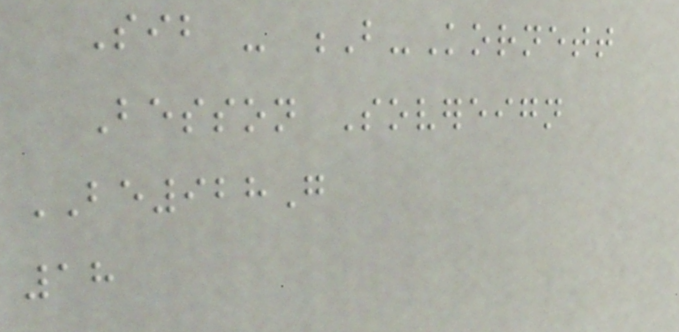Sib - B-Kornett
Besson Sovereign
BE928G
18
